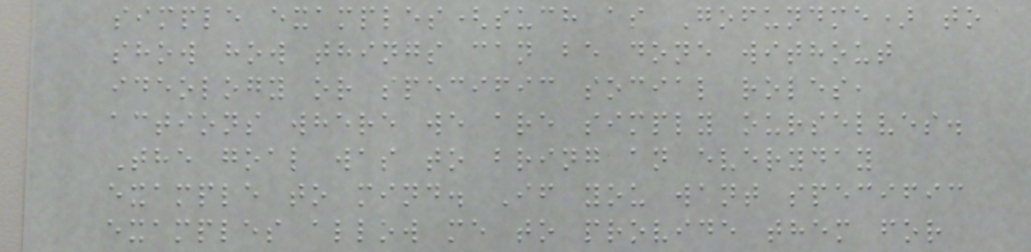simple examples(such as Gofundme) to
show how things can be done without
ideology or specific social roles,
actions where we are simply ourselves.
The goal was to bring an everyday
example to mind. If you want specific
examples allow me to provide them for
